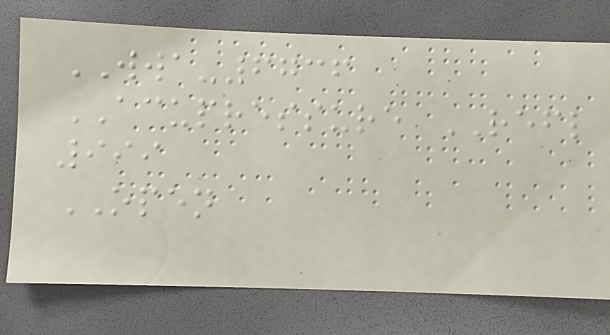WWA-6736
ACUPRESSURE REFL
999
OPEN
